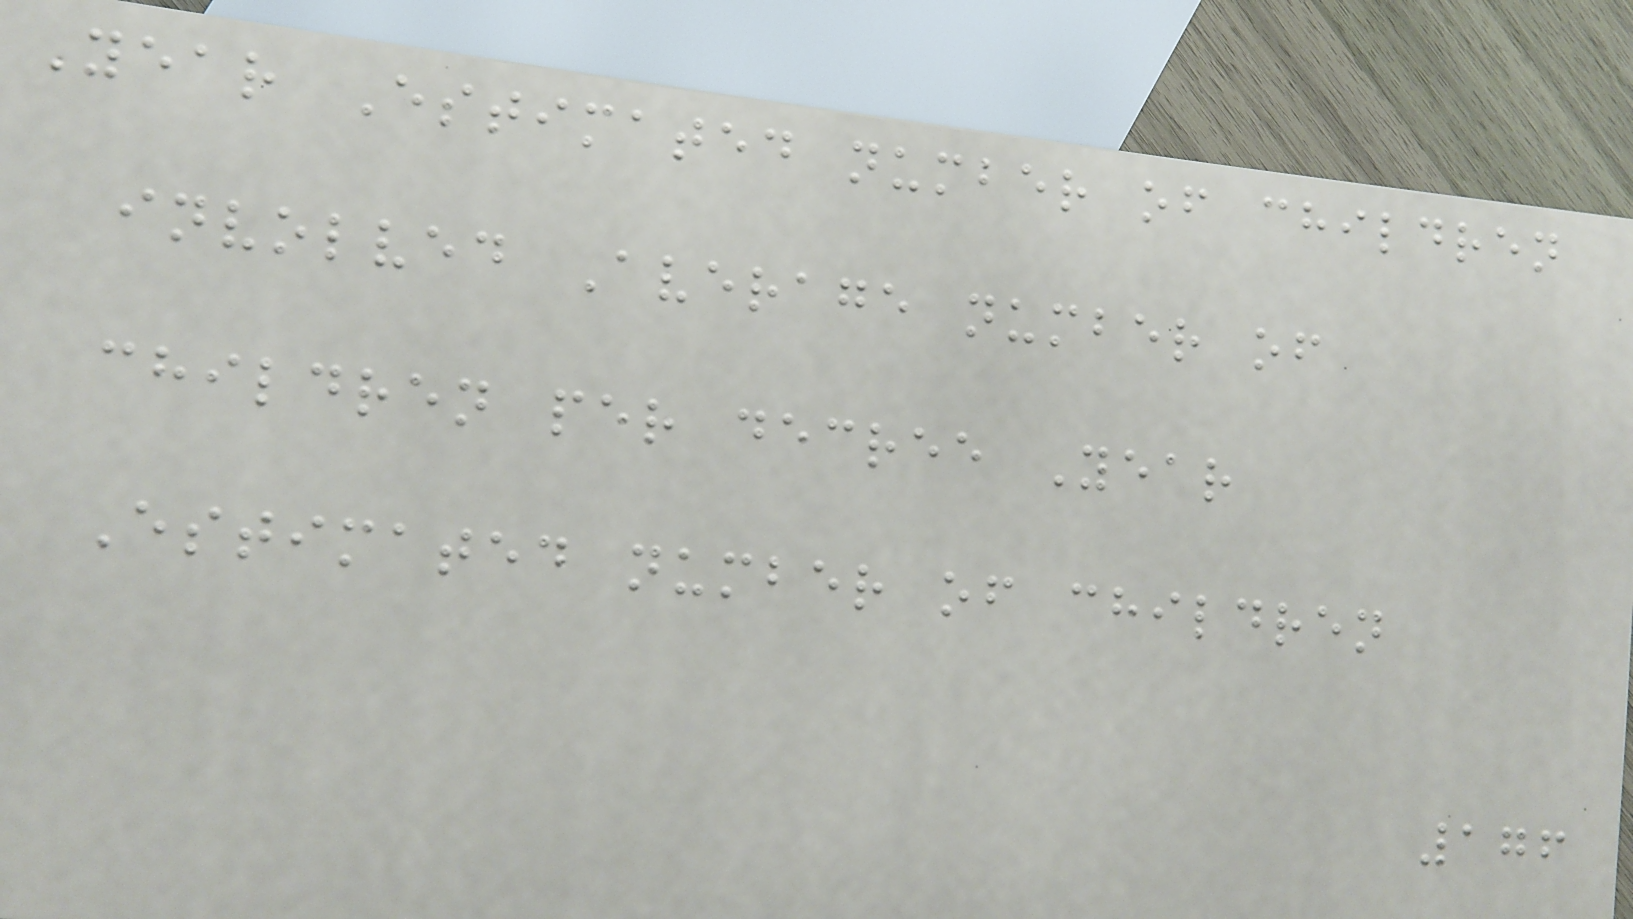Year Estimated number of children
involved Average number of
children per decree Year
Estimated number of children
176
